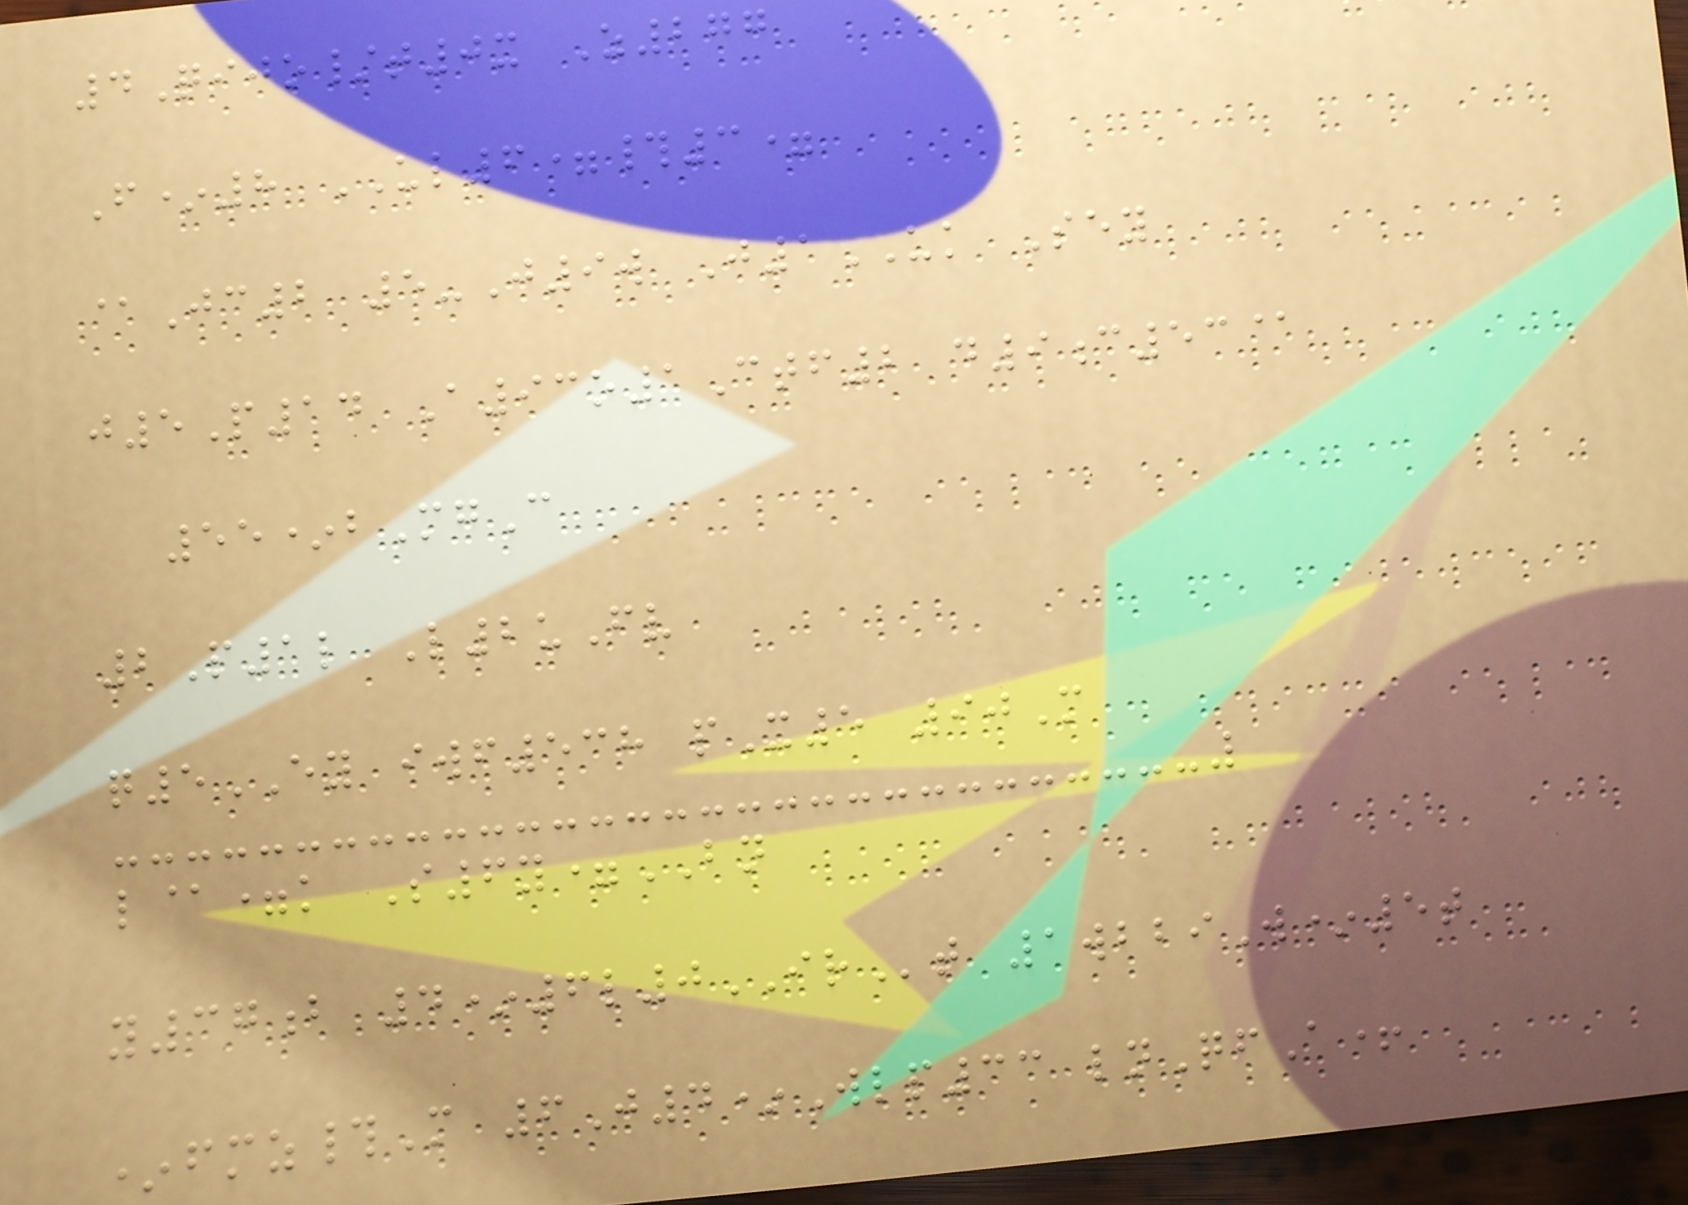4Qijo/t0x Z277
F*8 UL6=#3=
@Jc2 5-J9w J1UK Sey
j5P14 A93o1Ctf2 d9c53@
55*bMgC
2P1l L2uFv
q5EY iwf538 pX5 90M
l@=k S6y=BN
y37b 4*6l0IRt 1wbbiW*5t
*fmz#M 6J4*Wlp33 lnQfA+
